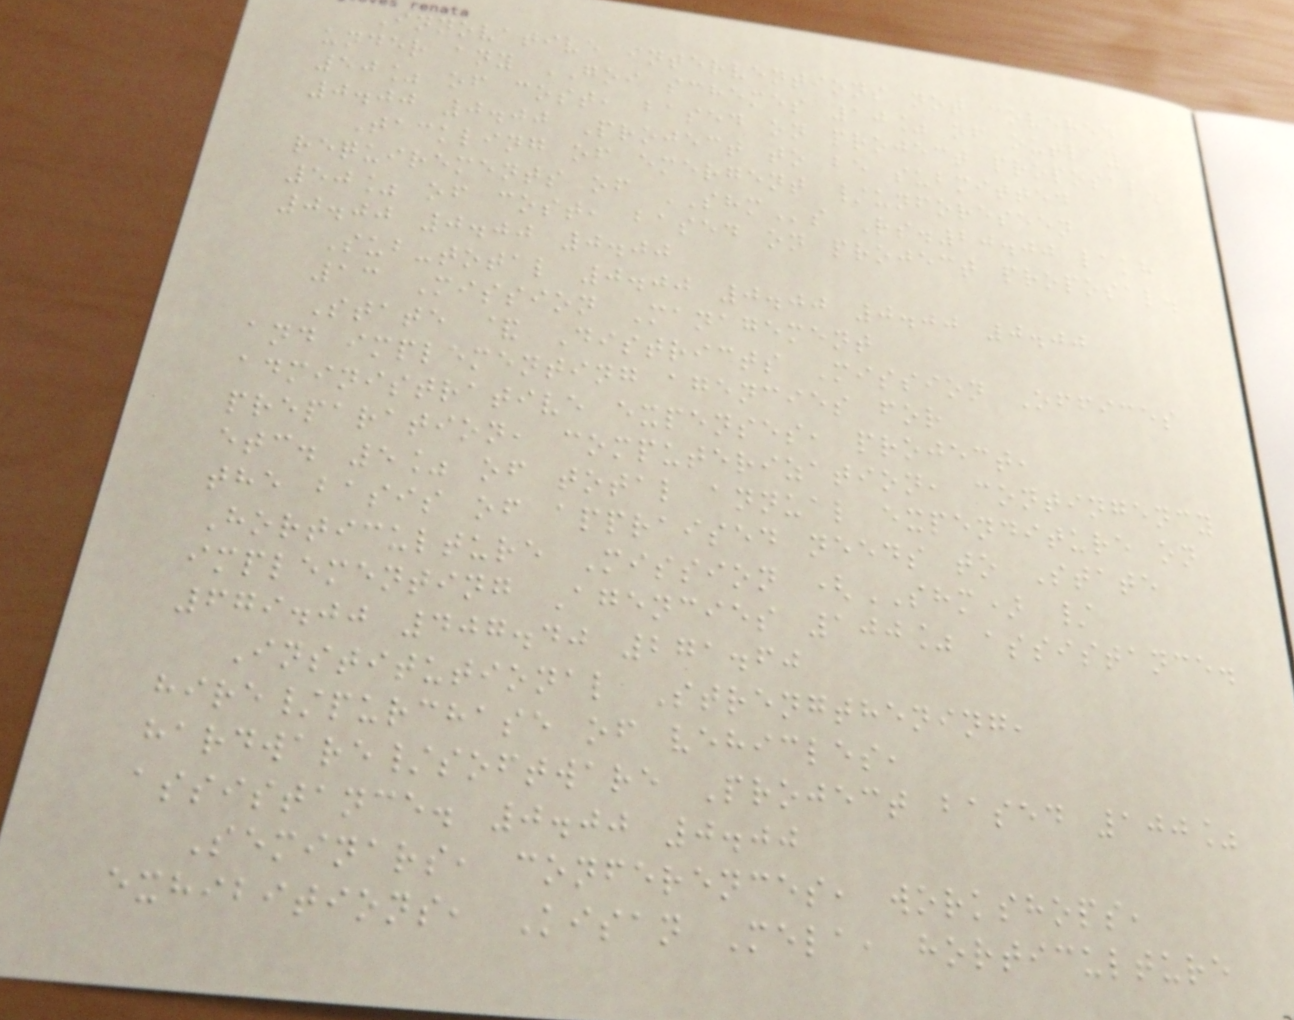Innovative interventions not covered
under any GOI schemes 10% of outlay
50% of cost, based on project proposal.
0.00 0.00 Project to be submitted
Tackling of emergent /unforeseen
requirements of SHMs Rs.20.00 lakh
50% of cost, based on project proposal.
0.00 0.00 0.00
Sub-total 0.00 0.00 0.00 0.00
13 Mission Management
State & Districts Mission Offices
and implementing agencies for
administrative expenses, project,
preparation, computerization, contingency
etc. 5% of total annual expenditure on
the basis of appraised needs to State
Horticulture Mission (SHM) /
implementing Agencies 100% assistance.
679.00 407.40 271.60
Institutional Strengthening,
hire/purchase of vehicles,
hardware/software Project based 100%
assistance. 0.00 0.00
Seminars, conferences, workshops,
exhibitions, Kisan Mela, horticulture
